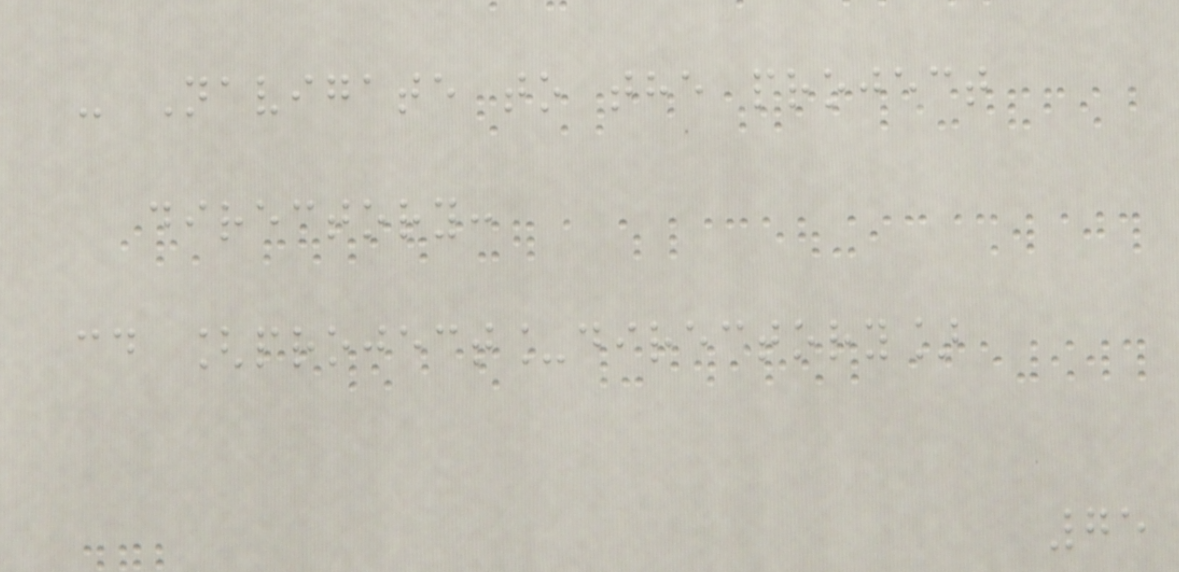- Navigate to the project
directory:
cd [project_directory]
75
